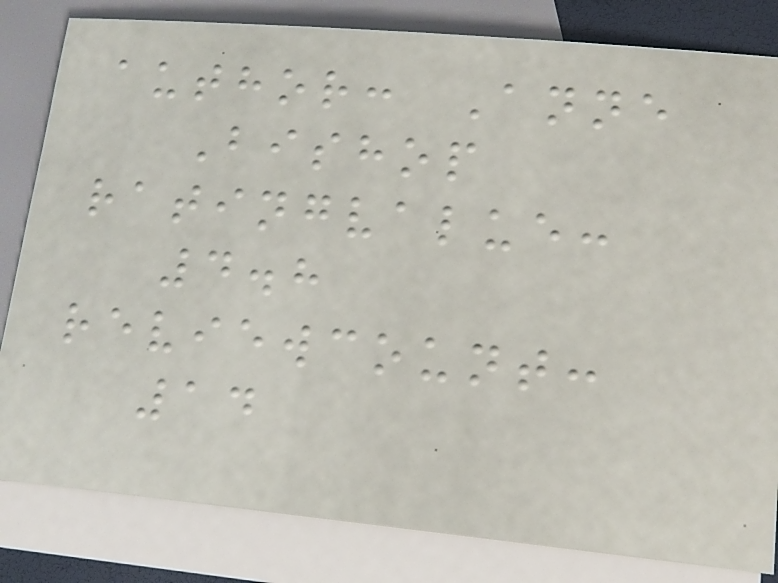author: Anne
Bishop
ratingvalue:
4.8
reviewcount:
14
